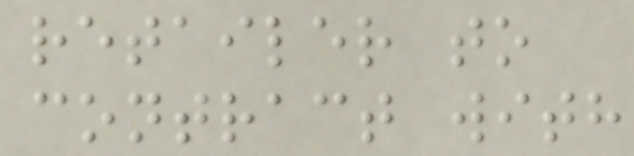retailer to
contract with
